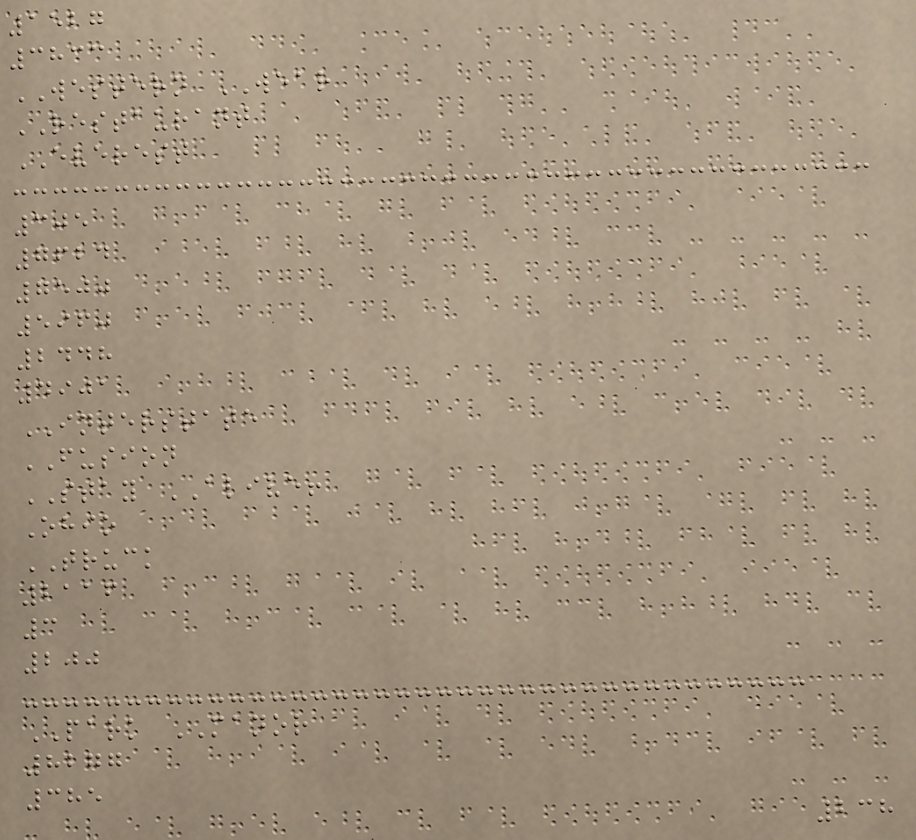1527
3833
WESTERN WEAR
RESTAURANT
EVEREST
305
7624
7500
5960
2448
4901
INTERSTATE
FUSION
STAY ALIVE!
Ohio
TRUCK
2116
3
200
PARK MANOR
8277
385
238
